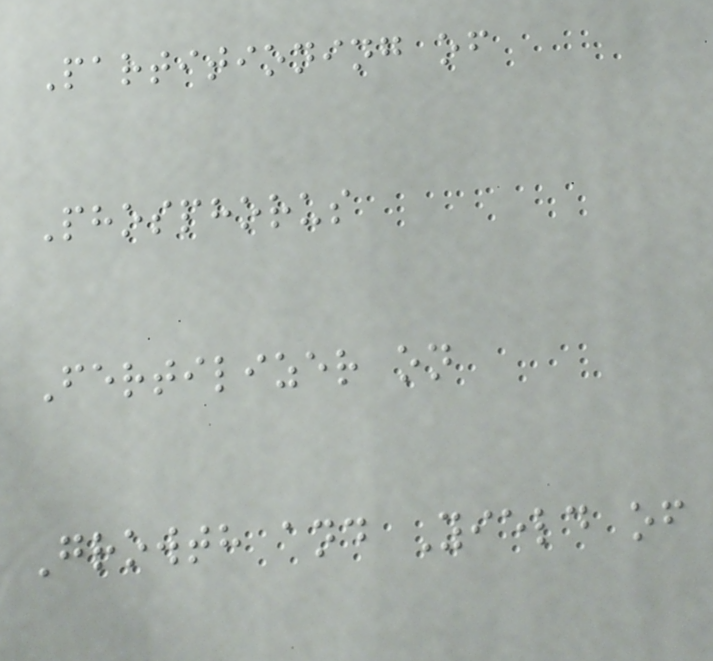Partitioning of
Phosphorus
Fertilizer on
Growth and Yield of
